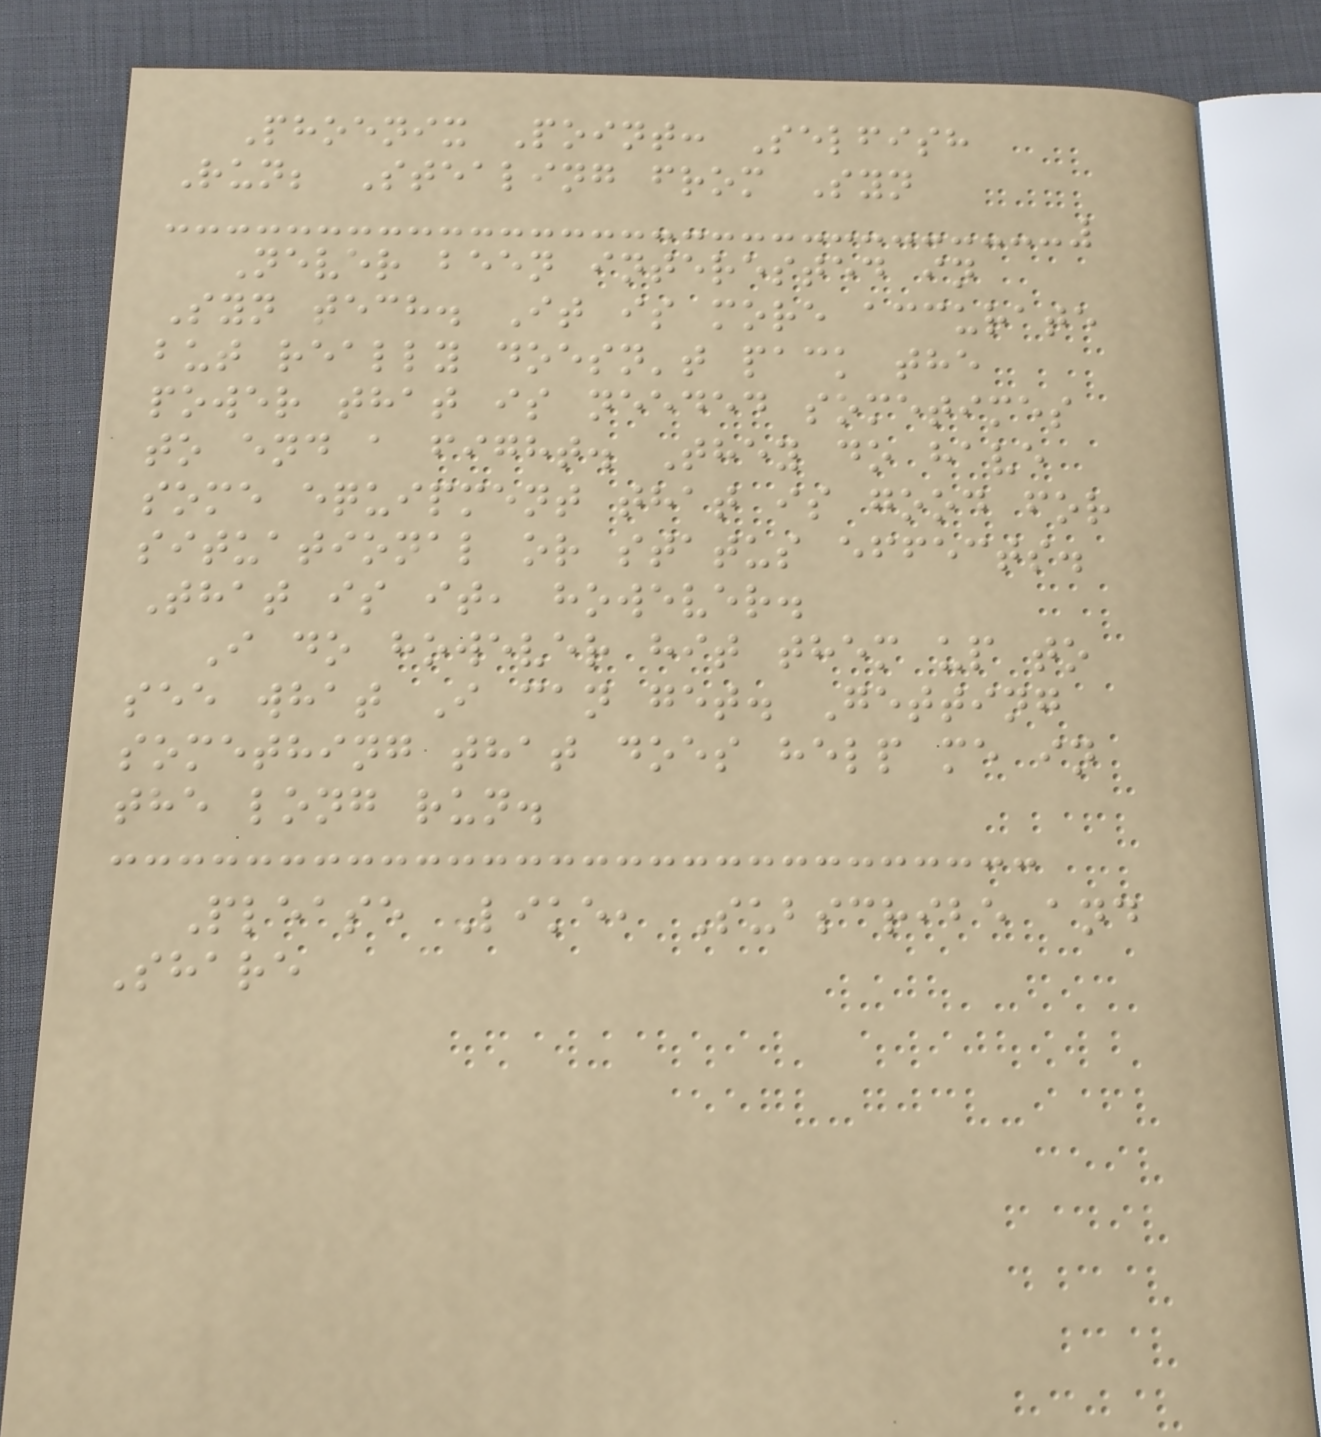Phoenix Point: Selfish
Run; Stealing from Syn
Never been interested in
Syn tech. It is more accurate
but really doesn't pack the
power that is needed sometimes
to end a fight. They do have
some equipment that is good for
situational or status effects.
That is it, however.
I do however hit them up to
see what I can get. Getting
something that does help me in
the long run.
Please Like, Subscribe and
Share
